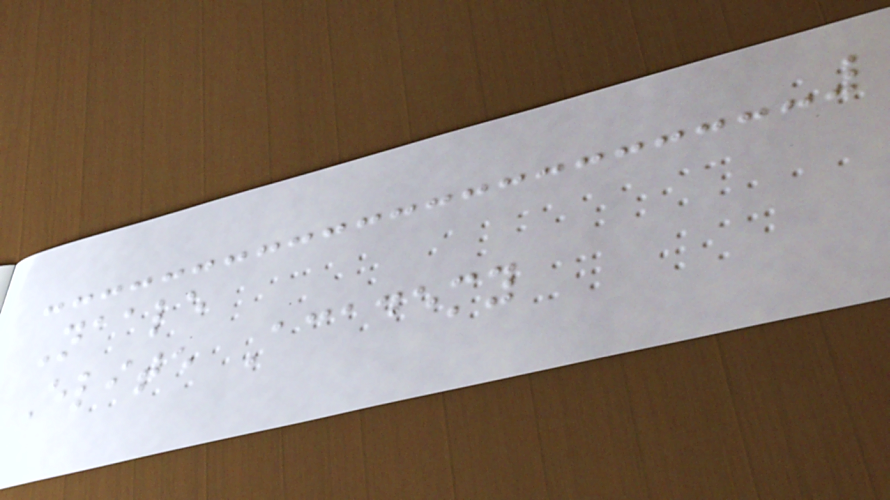Naale
Elite Academy
